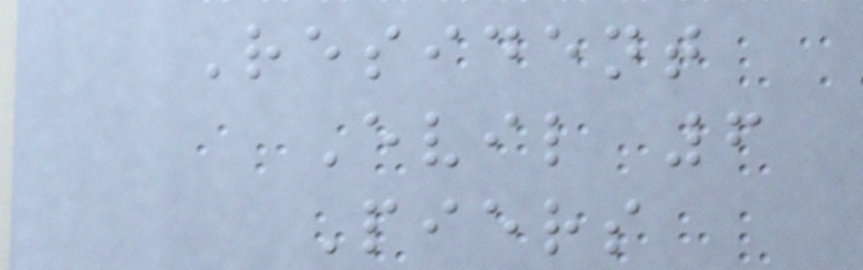Resident
Evil 6
Piers
